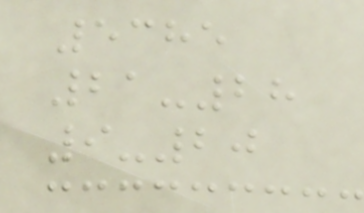5385
21-28
9-20
